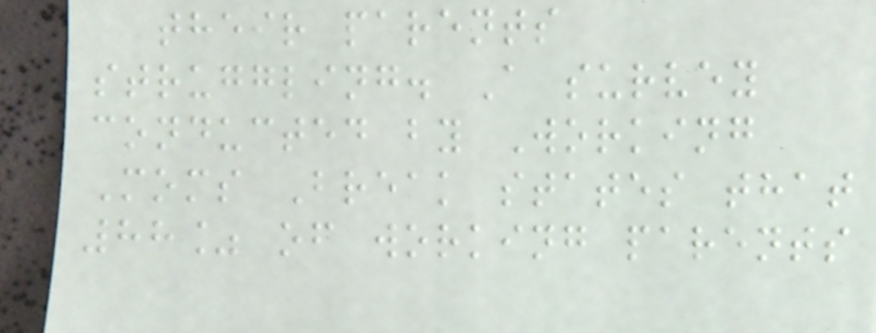their parents
struggling. A survey
conducted by Working
Moms Break states that
88% of working parents
